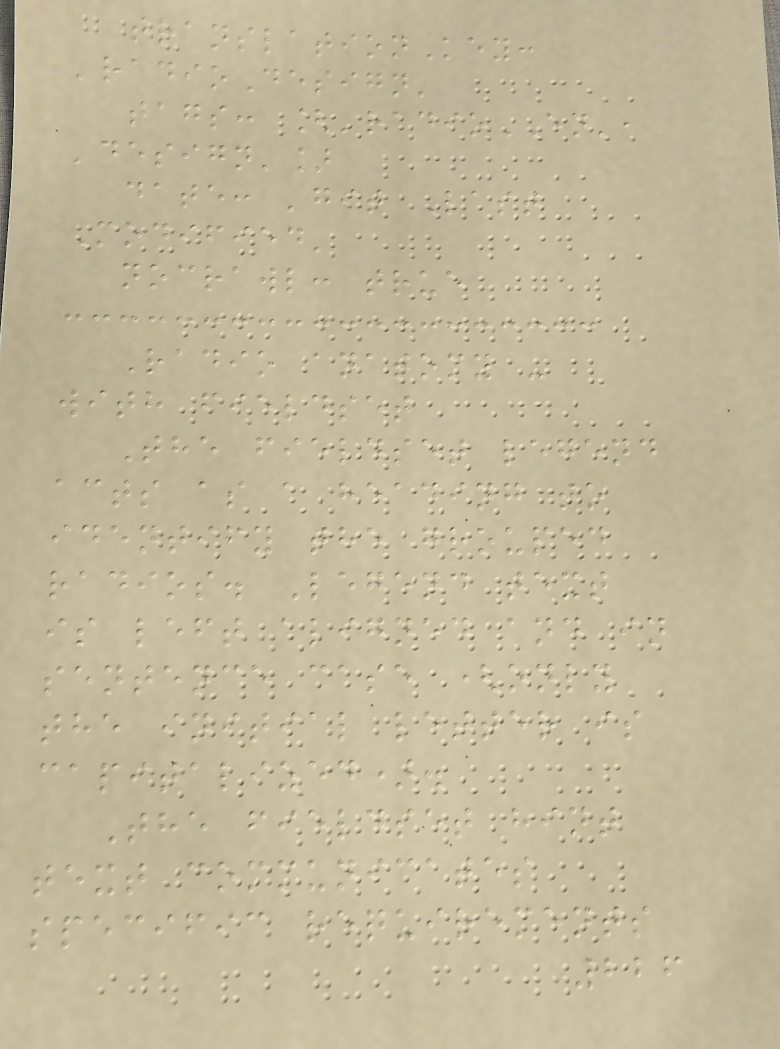translationKey:
'radioDesign'
tags: ['radioEN',
'design']
date: 'git Last
Modified'
nocrawl: true
Radio anatomy -
with fieldset
The fieldset legend
acts as a heading to
identify the grouped
radios. Legend text
is left aligned and in
sentence case (only
the initial letter is
capitalized).
The fieldset hint
text communicates
specific requirements
226
